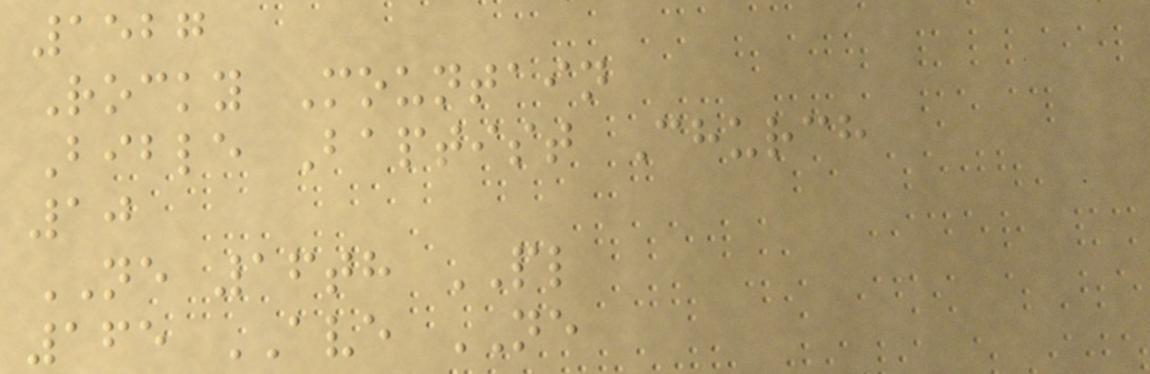1527
Rocky Mountain
Bible Baptist Church
10
NE 16th PL
165 AVE NE
